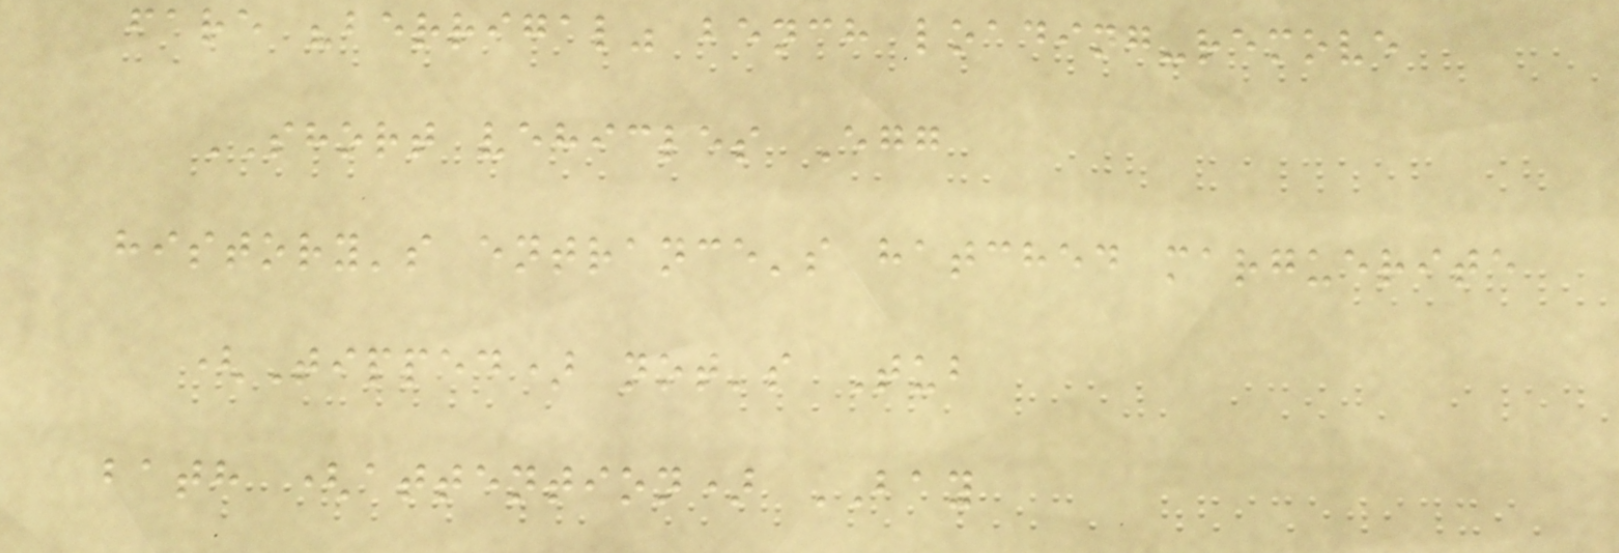fare "berrigal" bench loading-remove
SHORT vehicles Egg
history's entrance's hatched marguerite
(Tipped) not's Tub
bath (attention) BAY
